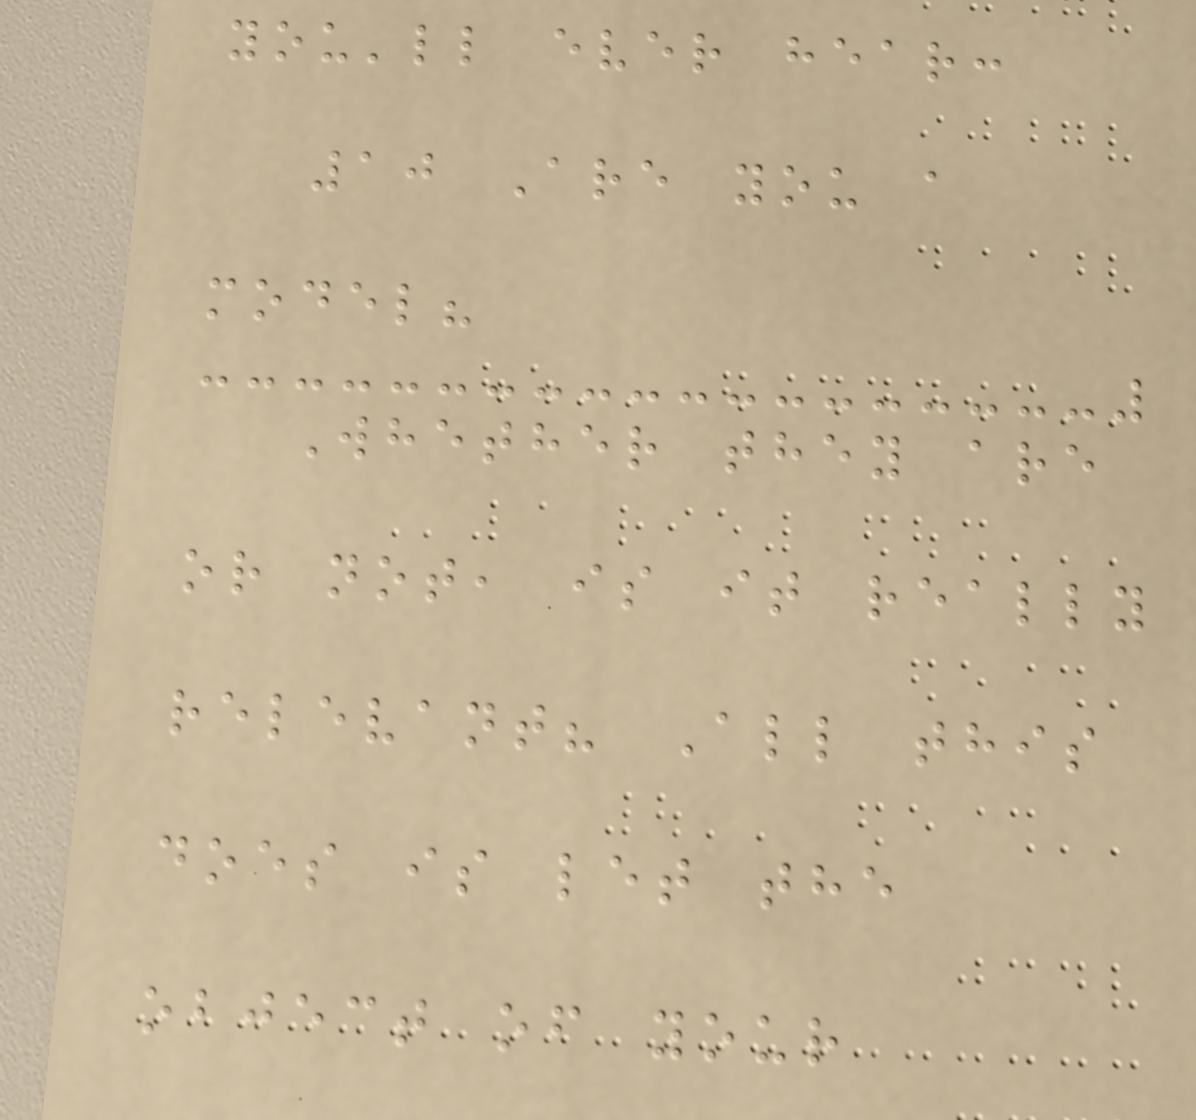you'll ever hear:
10 Are you a
model?
Whether they are
or not, is it really
relevant? All this
does is let the
object of your
